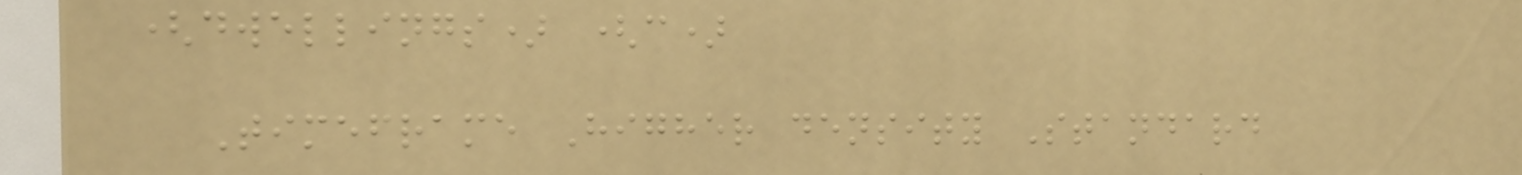(dwellings) (c)
Timeframe Higher density Standard
